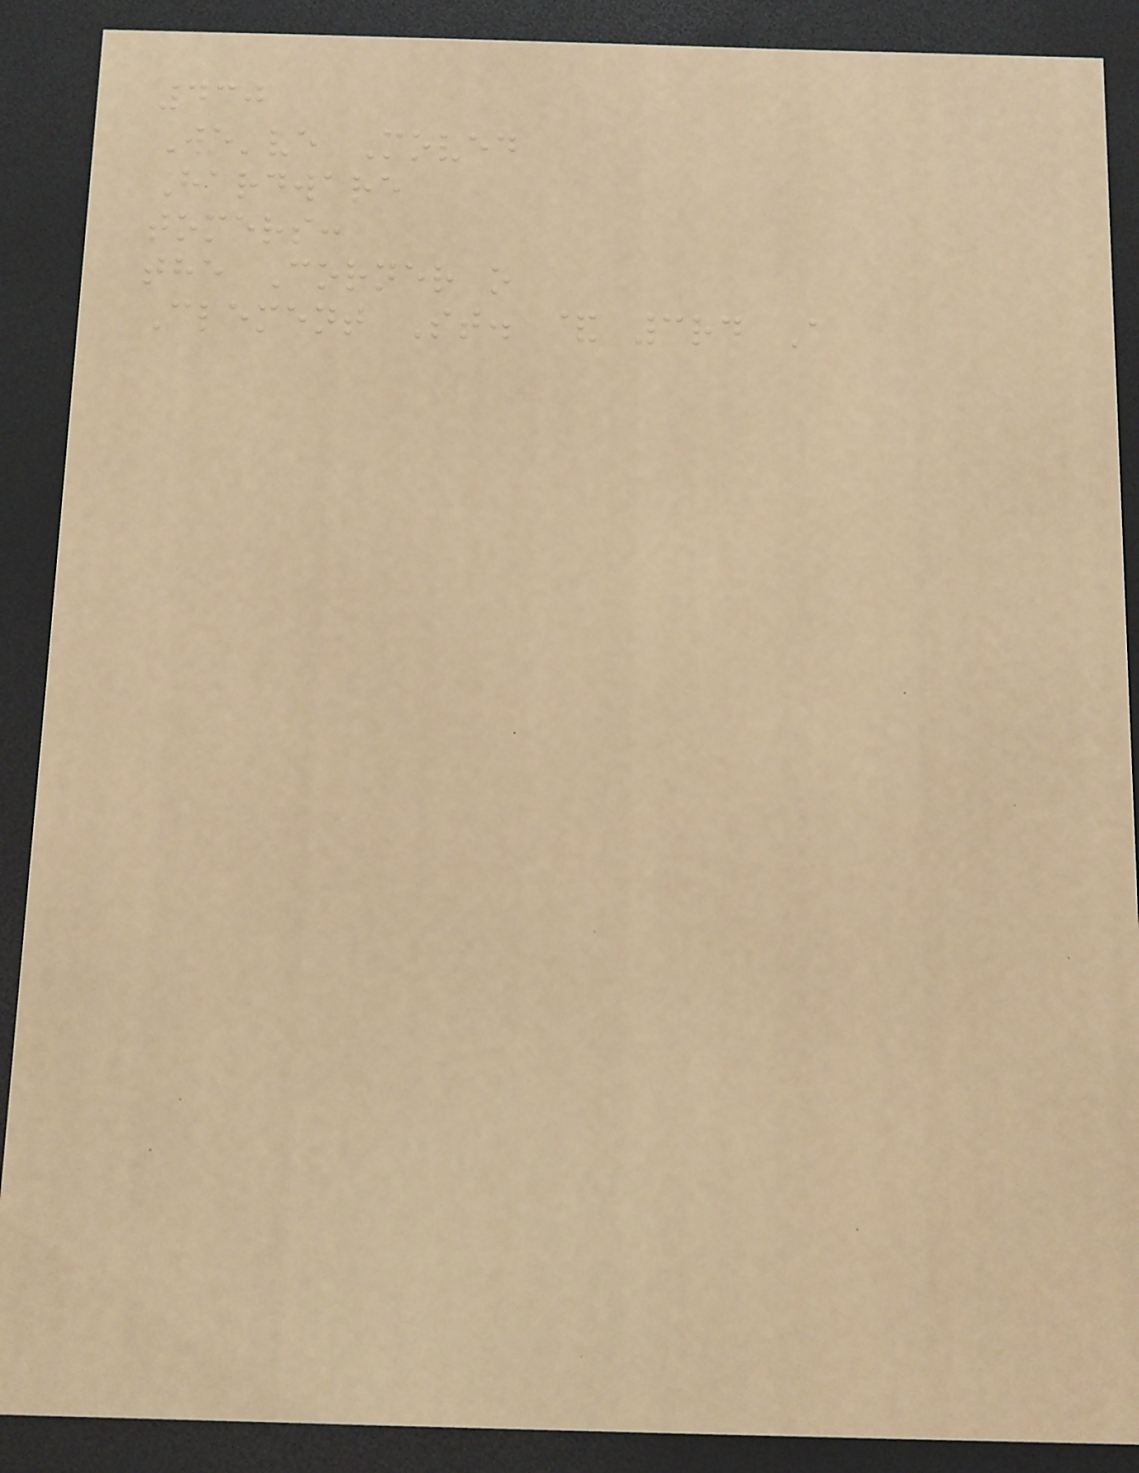430
We've Moved
Hardware
tomers:
the Corner o
Clement St. & 3rd A
